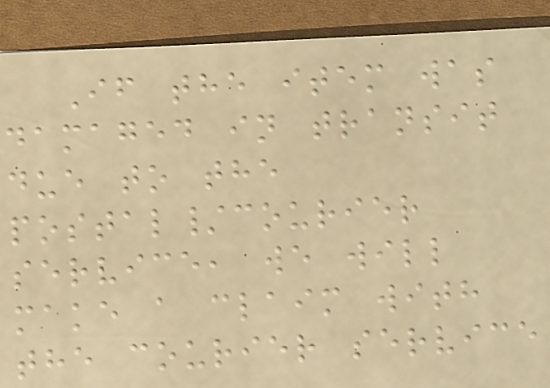If the item was
damaged in transit
due to the
postal/courier
service, we will
make a claim with
the courier service
